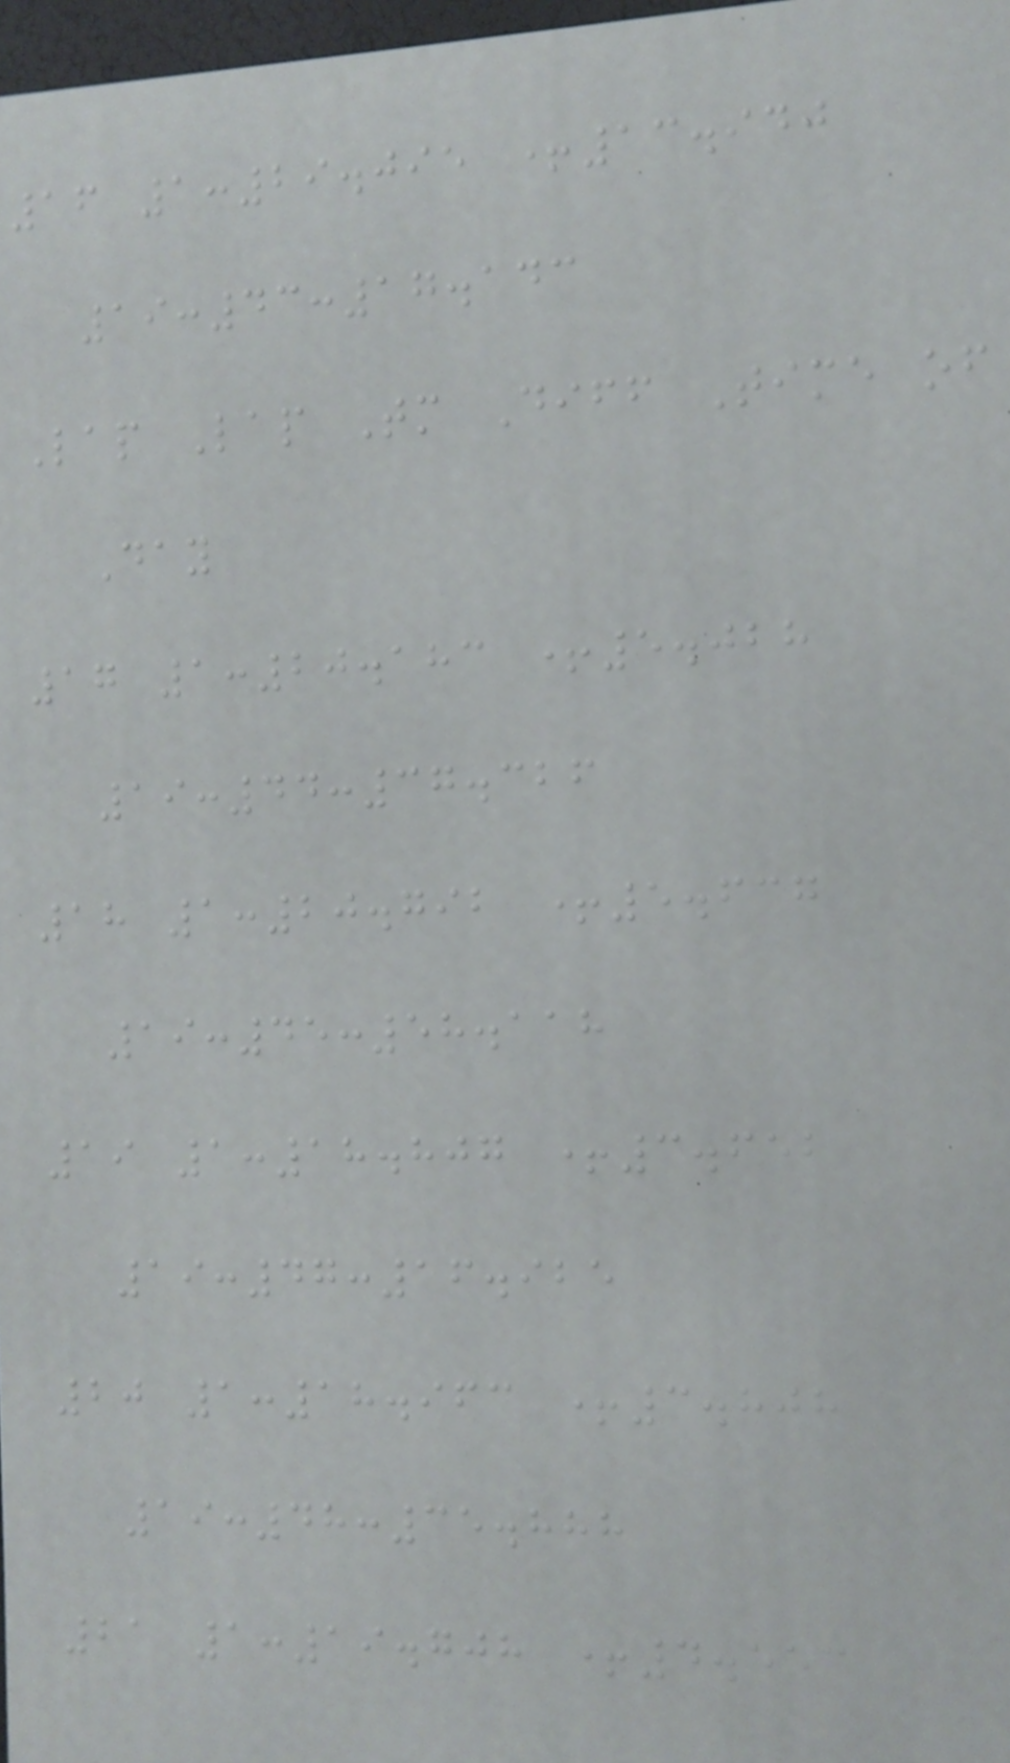16 1:29.095 +13.940
19:43:17.143
Lap Lap Tm Diff Time of
Day
17 1:20.183 +5.028
19:44:37.326
18 1:20.792 +5.637
19:45:58.118
19 1:18.807 +3.652
19:47:16.925
20 1:18.963 +3.808
19:48:35.888
21 1:19.708 +4.553
